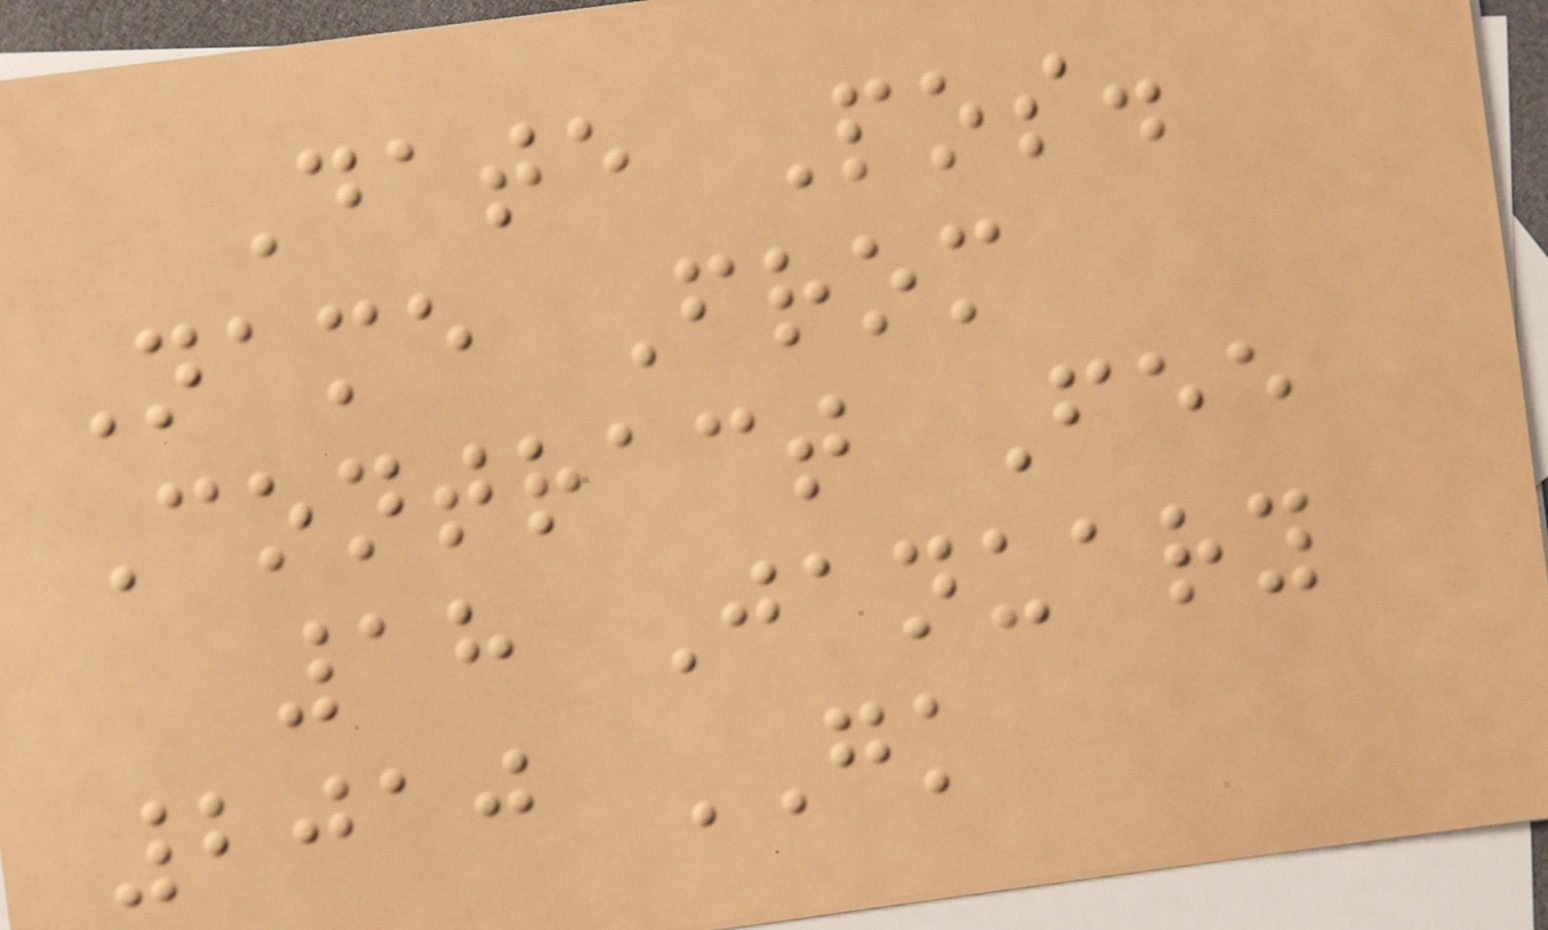Date Pos.
Name From
Contract Fee
18 January
2010 GK
